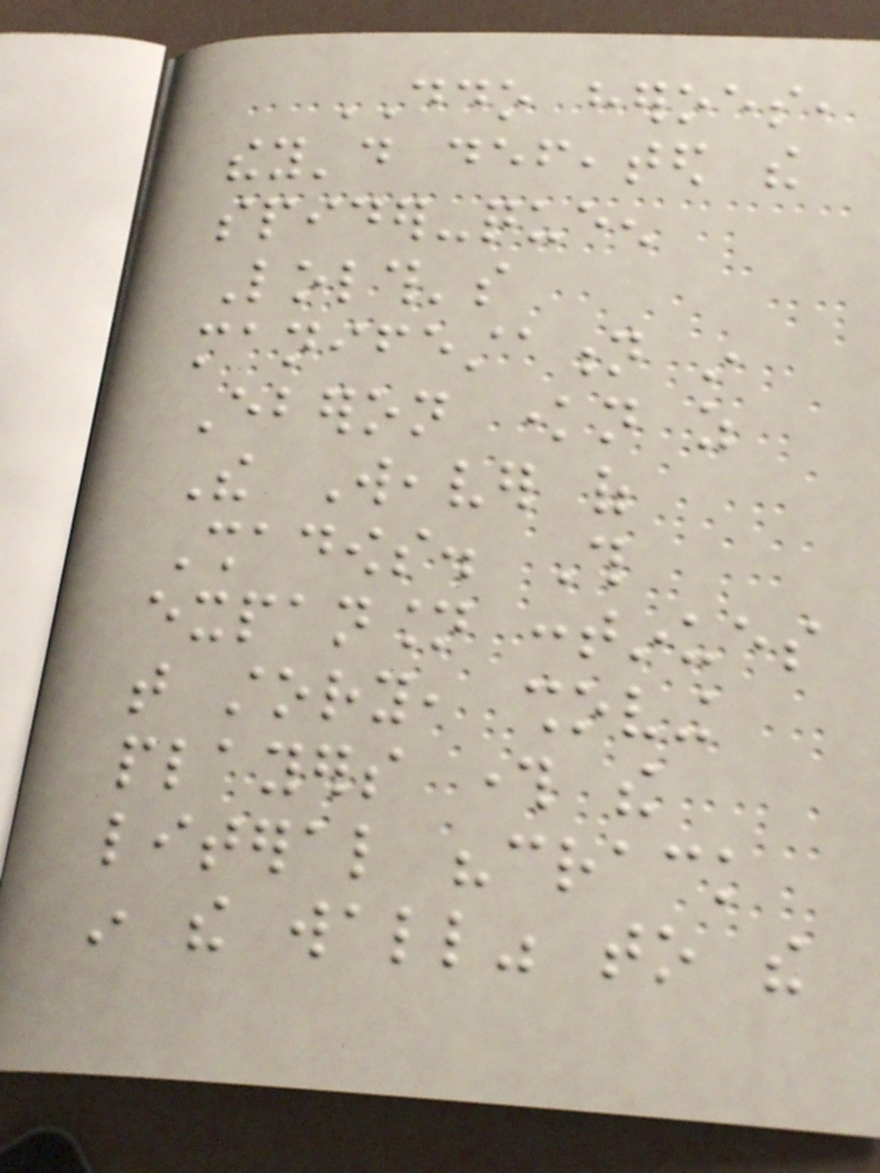DDO heroes,
they'd defeated the
spider-queen
Lolth's
manifestation in
Eberon known as
The Weaver of
Shadows. This
expansion continues
that story, shoving
players through the
literal "crack
in the wall" to the
